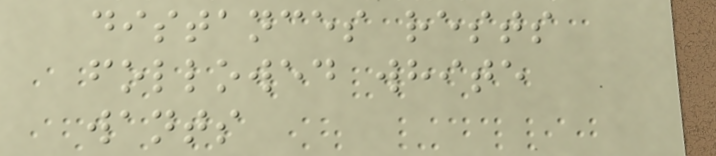distances rests
followed white
wants
